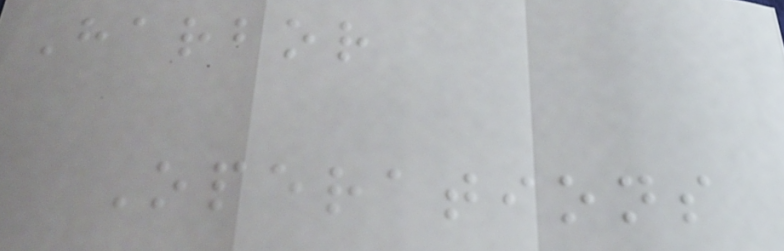Harbor
Operations
